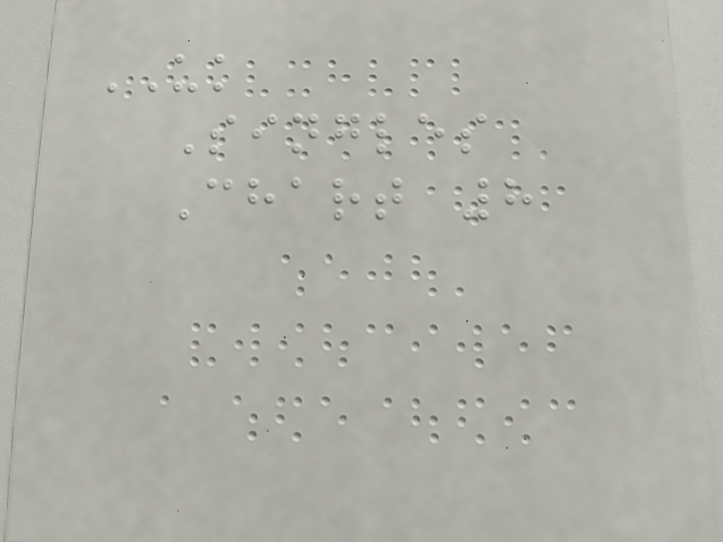UK
Singles
Chart 8
